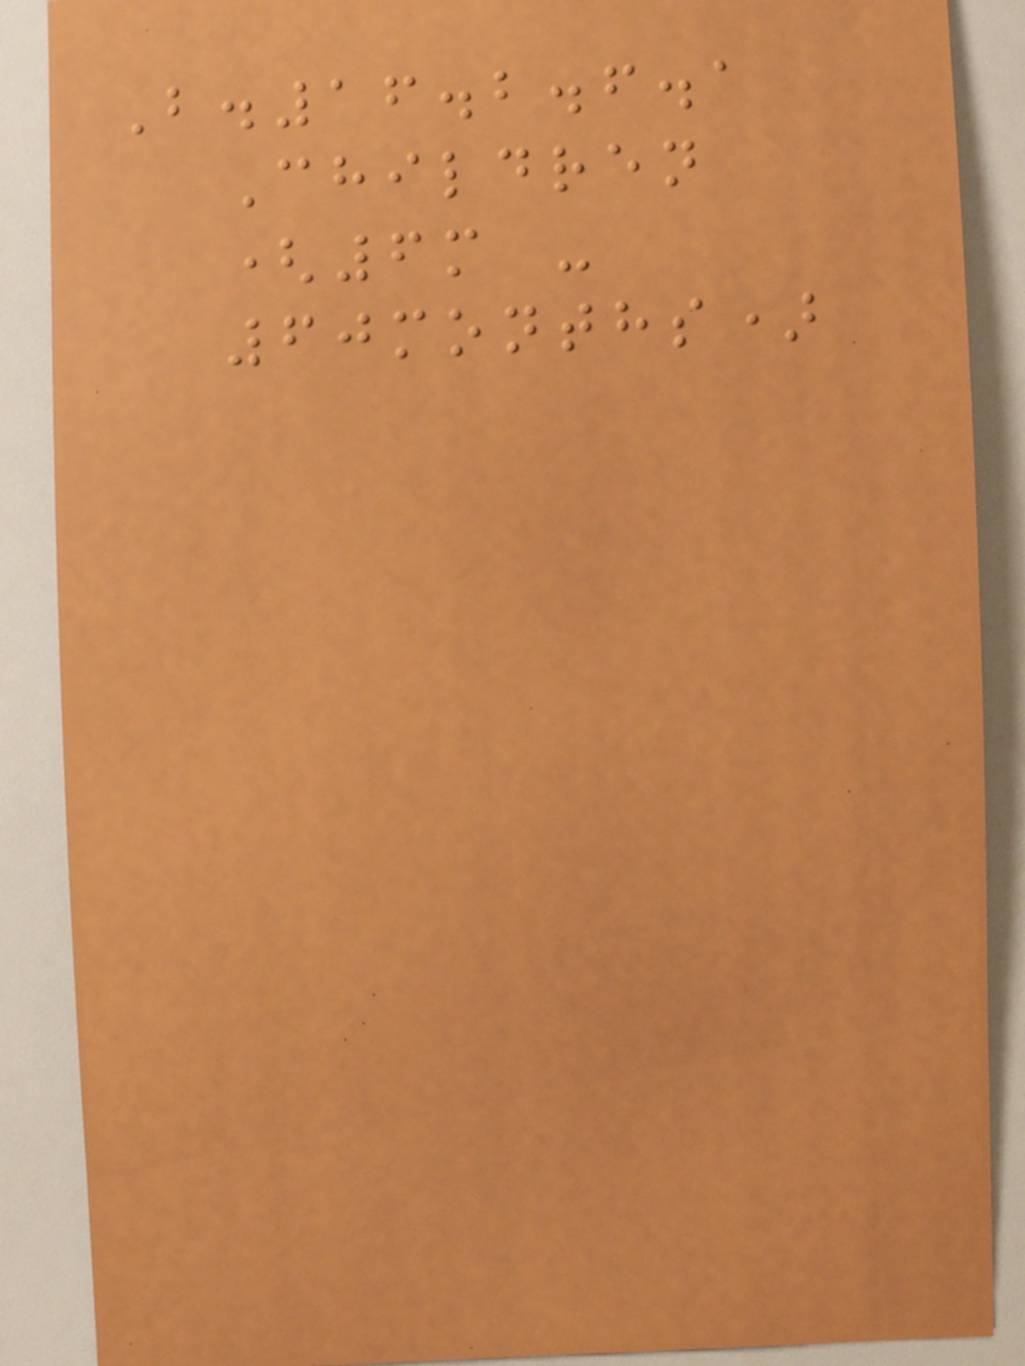B.16.2.6.1
Children
(6m -
60months)
